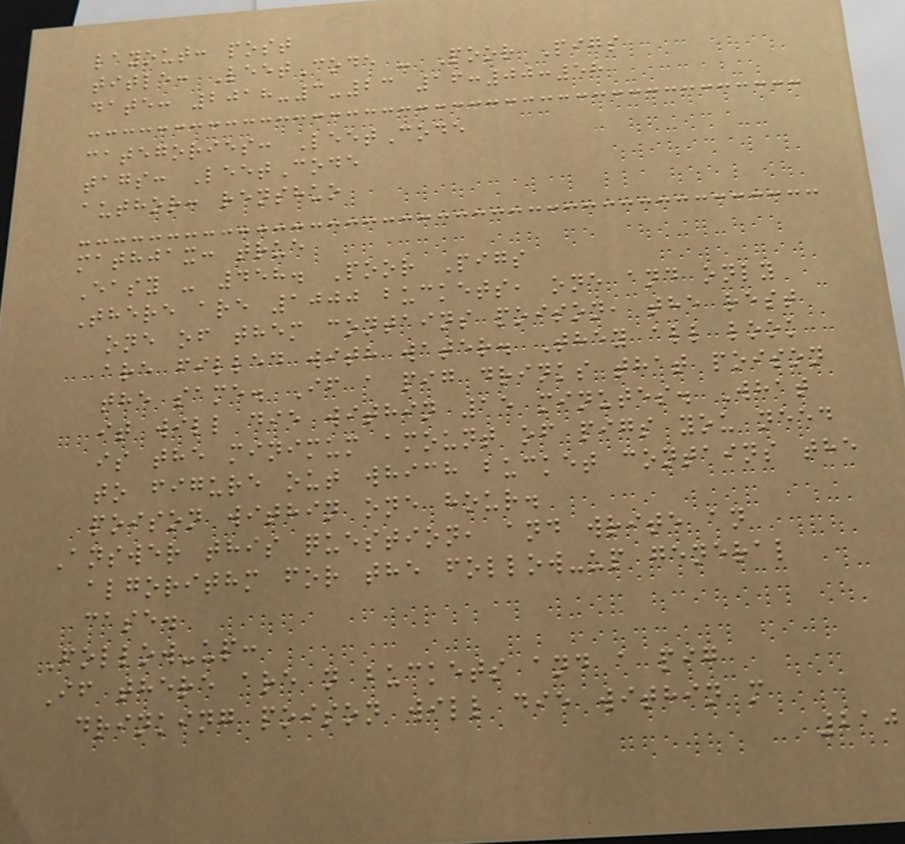layout: post
title: LeetCode - Poor Pigs
date: 2018-3-23 16:00:58
categories: LeetCode
tags: LeetCode
author: renshuo
mathjax: true
Easy - 458. Poor Pigs
There are 1000 buckets, one and only
one of them contains poison, the rest
are filled with water. They all look
the same. If a pig drinks that poison
it will die within 15 minutes. What
is the minimum amount of pigs you need
to figure out which bucket contains the
poison within one hour.
Answer this question, and write an
algorithm for the follow-up general
case.
Follow-up:
If there are n buckets and a pig
drinking poison will die within m
210
